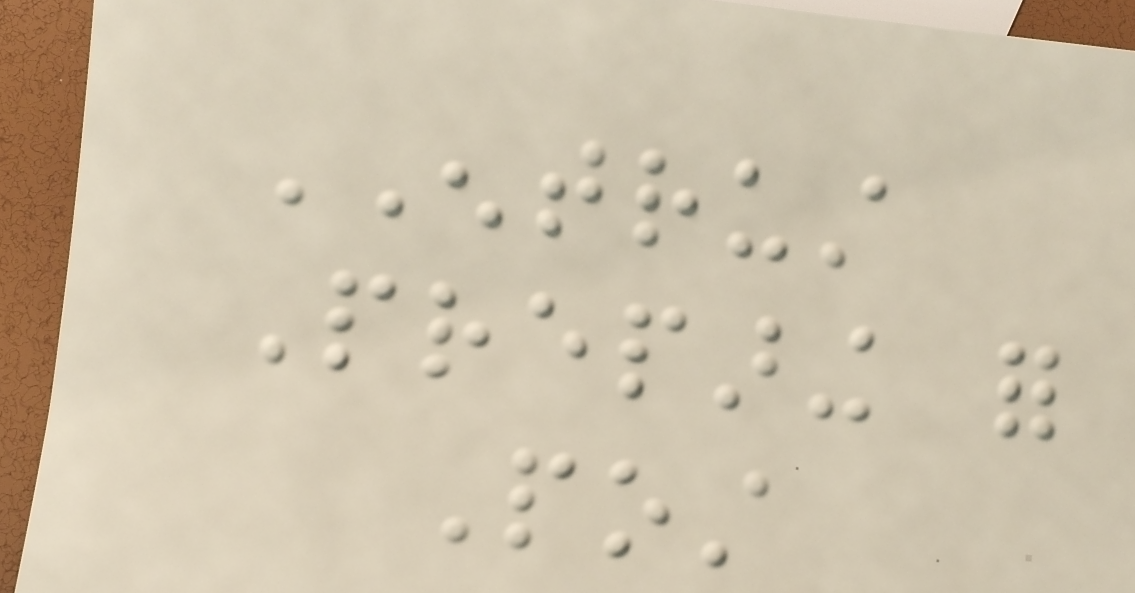ENTRUST
Preparing for
Post
